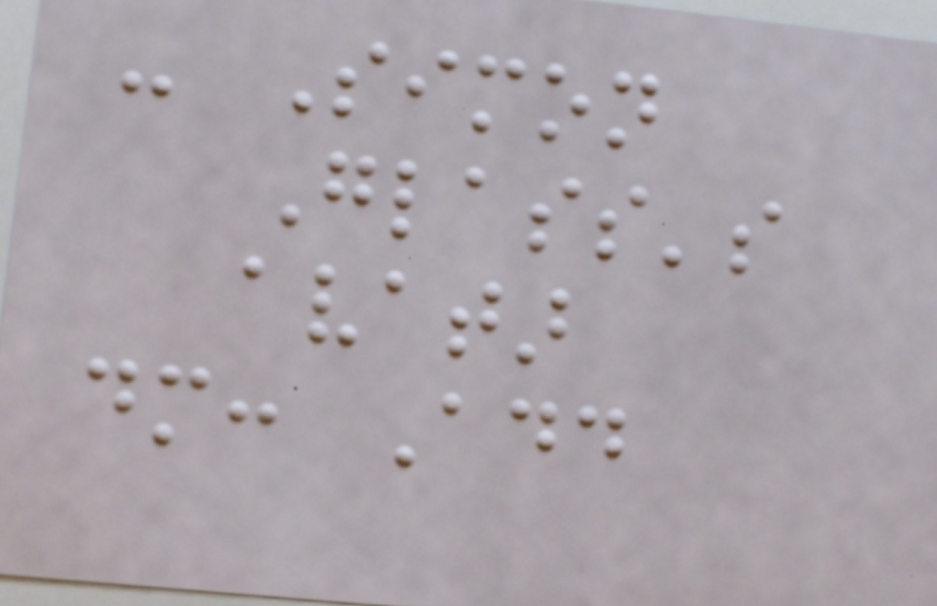- Simon
Glass's
avatar
dm: Add
